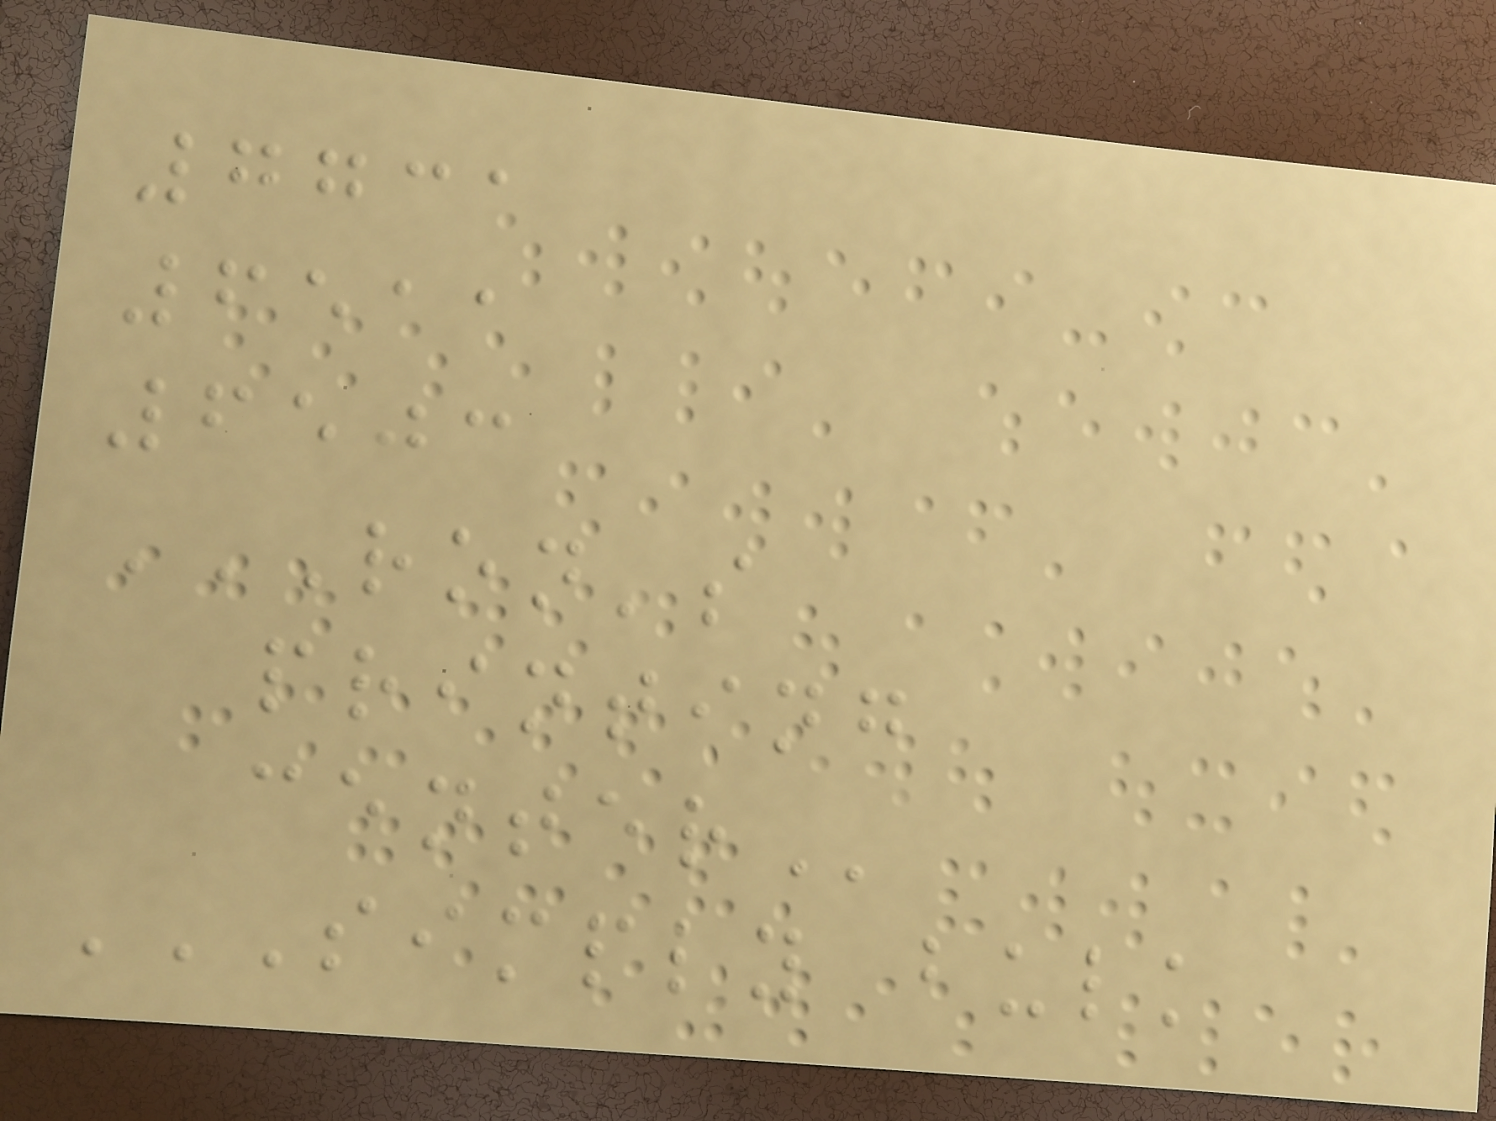7731
6511
6503
RON'S
PRINTING
CENTER
SIMPLY BULK
